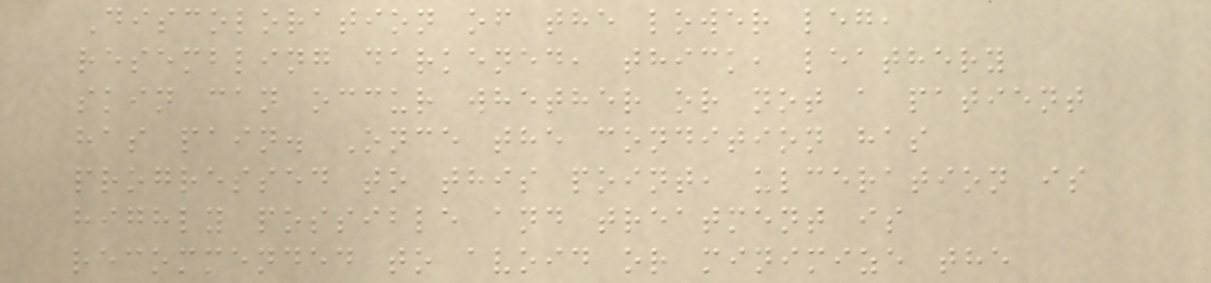Discoloration of the lower leg,
resembling darkened, thick, leathery
skin can occur whether or not a patient
has pain. Once the condition has
progressed to this point, ulceration is
highly possible and treatment is
recommended to avoid or minimize the
